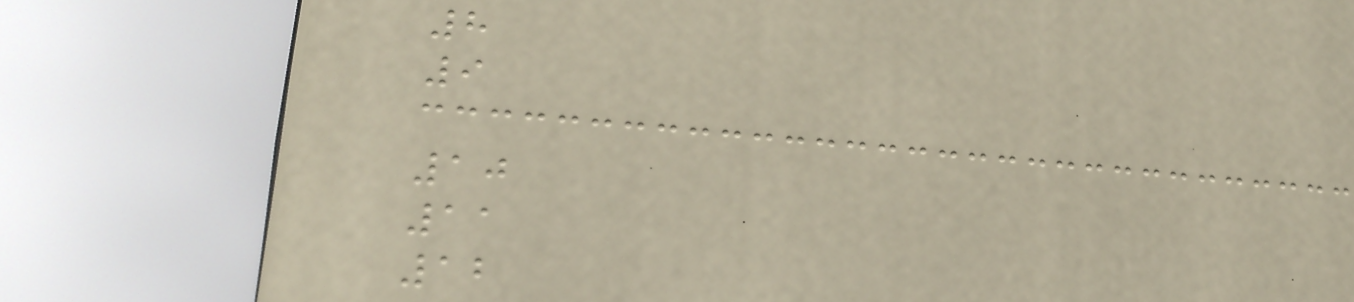8
9
10
11
12
